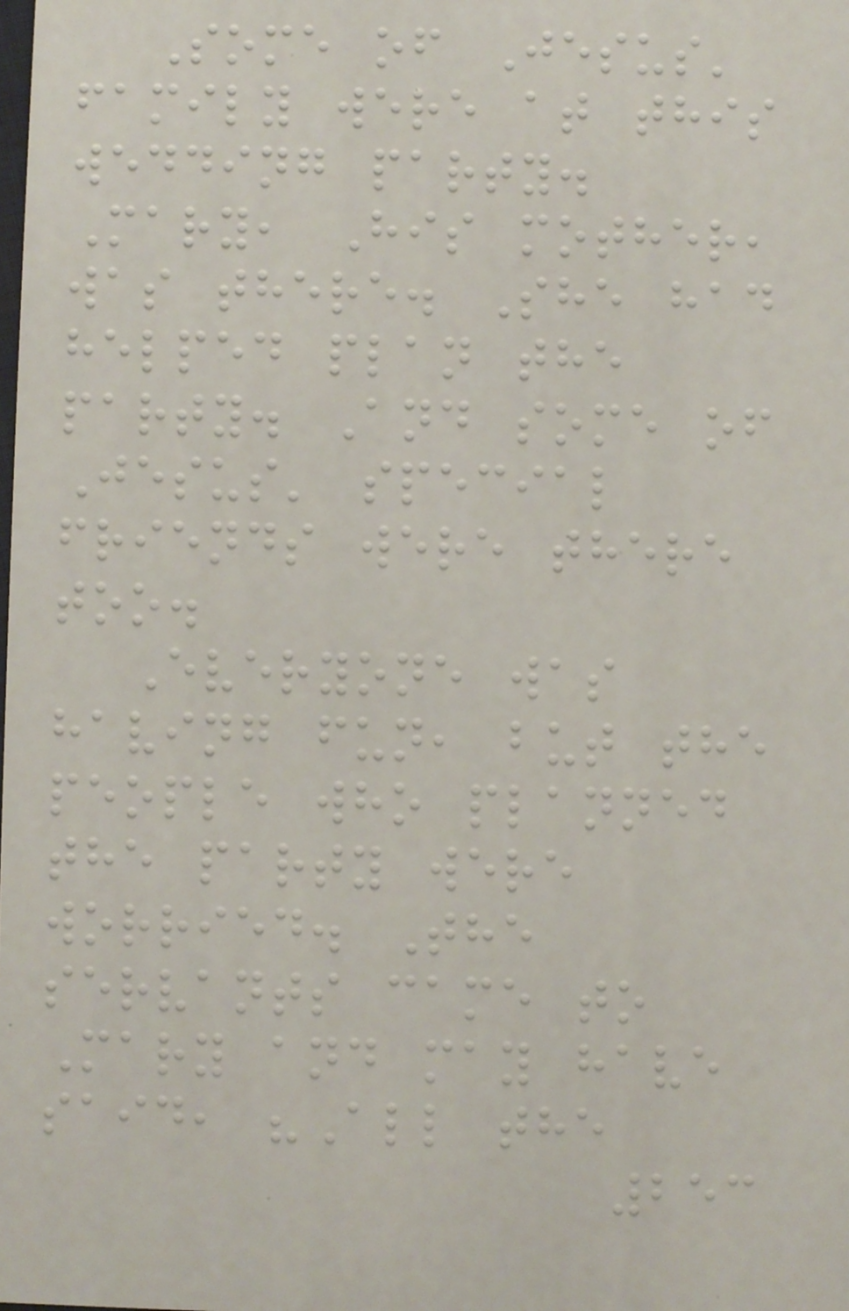Some of Jesus'
family were at this
wedding party.
Mary, His mother,
was there. She had
helped plan the
party. And some of
Jesus' special
friends were there
too.
Everyone was
having fun, but the
people who planned
the party were
worried. The
servants came to
Mary and may have
said, "All the
253
